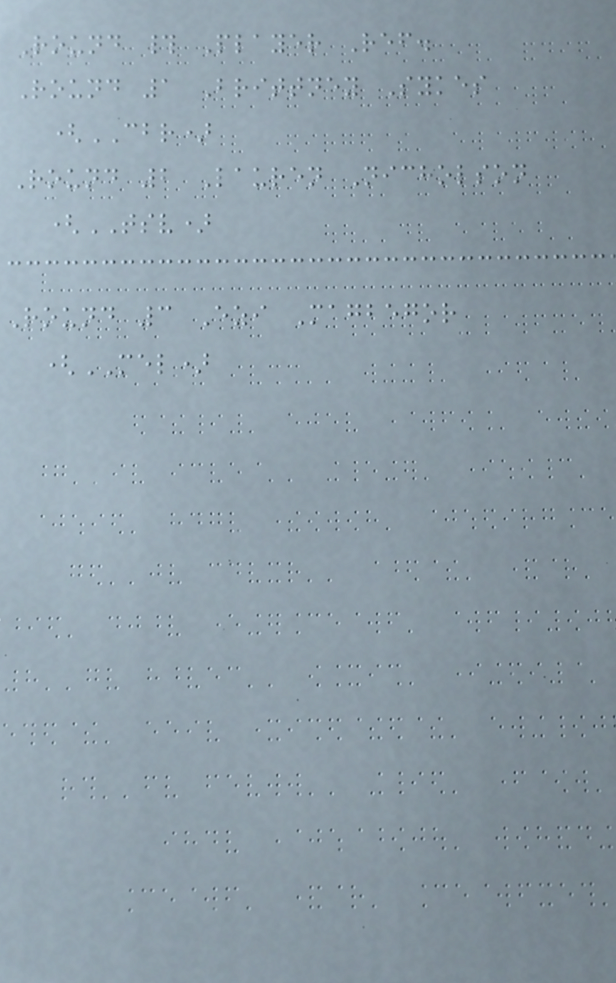Round # Player Ref.
Round 1 Brittney Sykes
(CBR)
Round 2 Lauren Nicholson
(TSV)
Round 3 Ezi Magbegor
(MEL)
